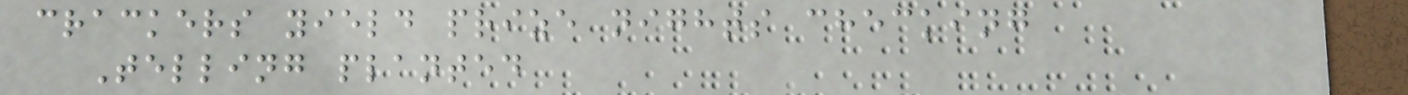crackers yield prize nights checking
Telling planted
